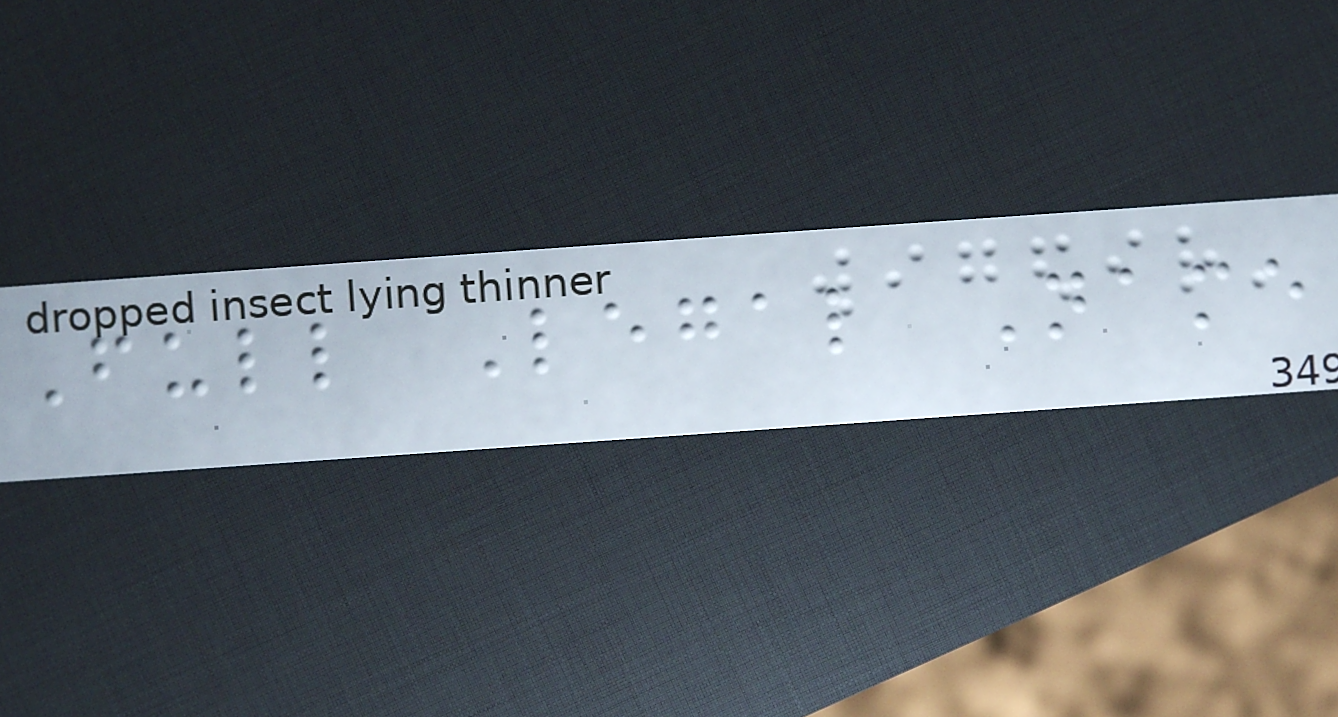Full Legal Name
